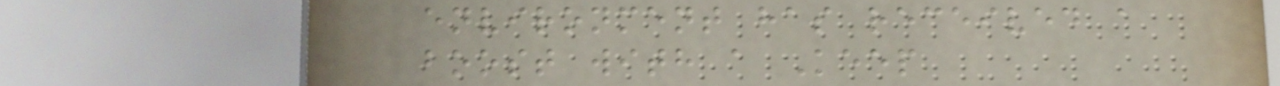environment has received a
boost with a Keep
